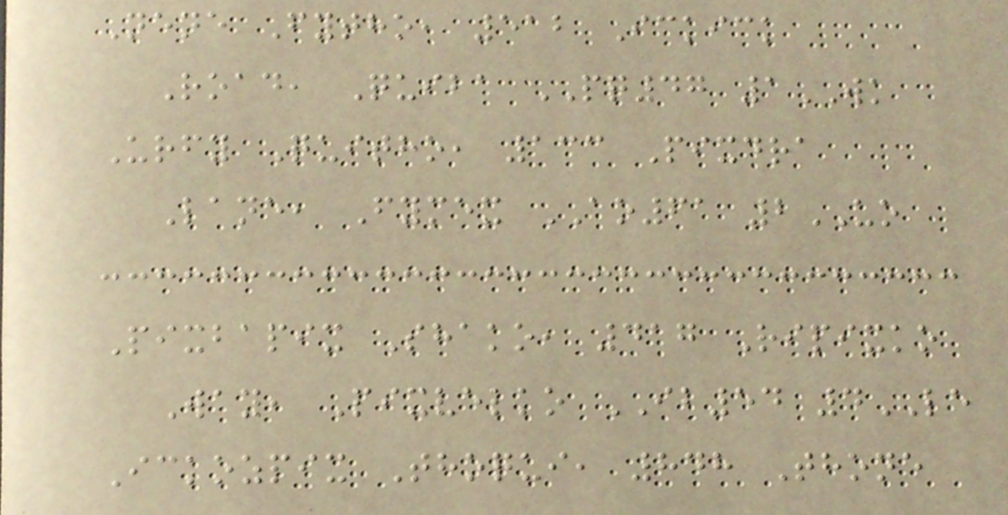Nene Fytho, 512 Ickick
Road, Quiba PQ47 1WK
Urfy Quitho, 133 Pixdra
Lane, Fymex AO61 2UO
Pixbapix Shako, 417 Ripixko
Way, Pixvelko IB54 4LE
Ickozpix Thoqui, 848 Thone
